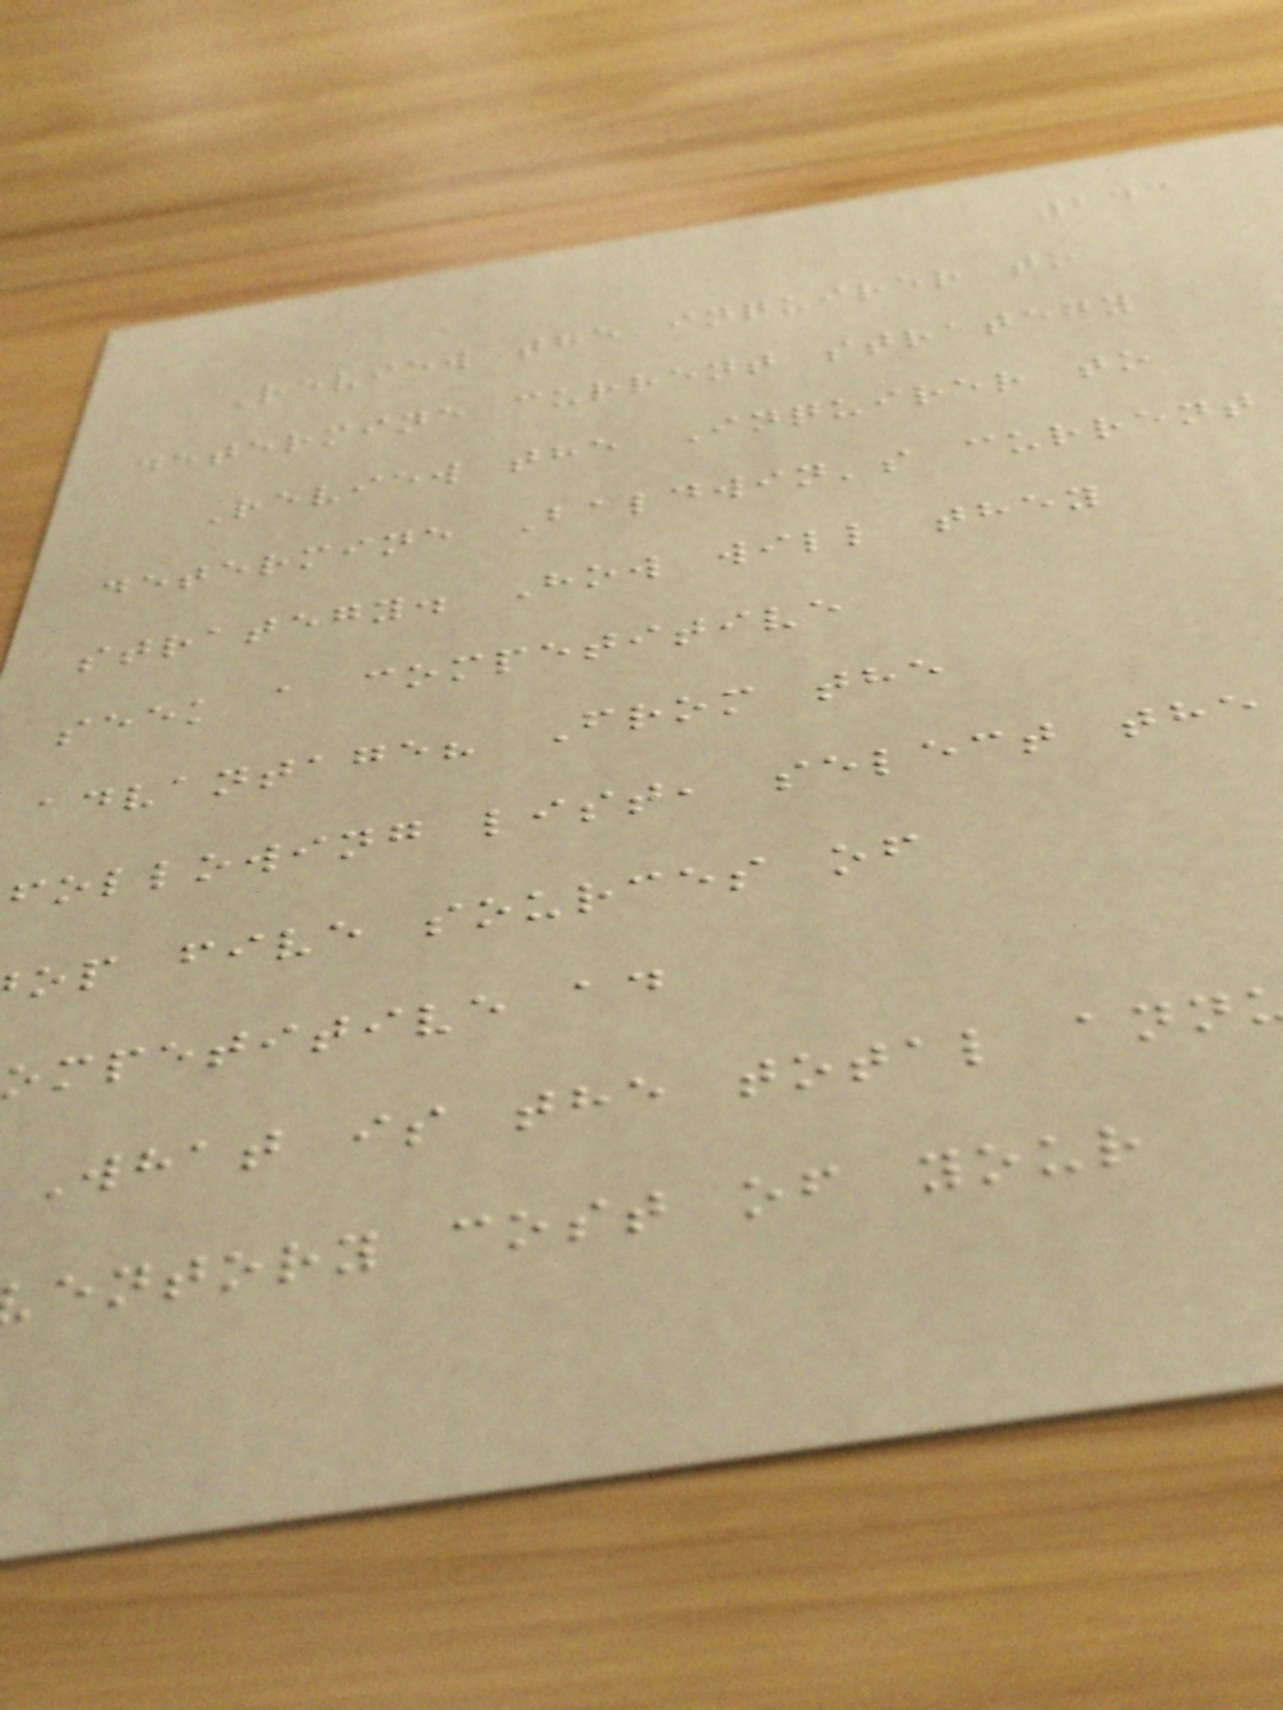243
Review the inquirer to
determine current strategy
Review the Inquirer to
determine Baldwin's current
strategy. How will they
seek a competitive
advantage? From the
following list, select the
op five sources of
ompetitive ad
What is the total ann
entory cost of your
